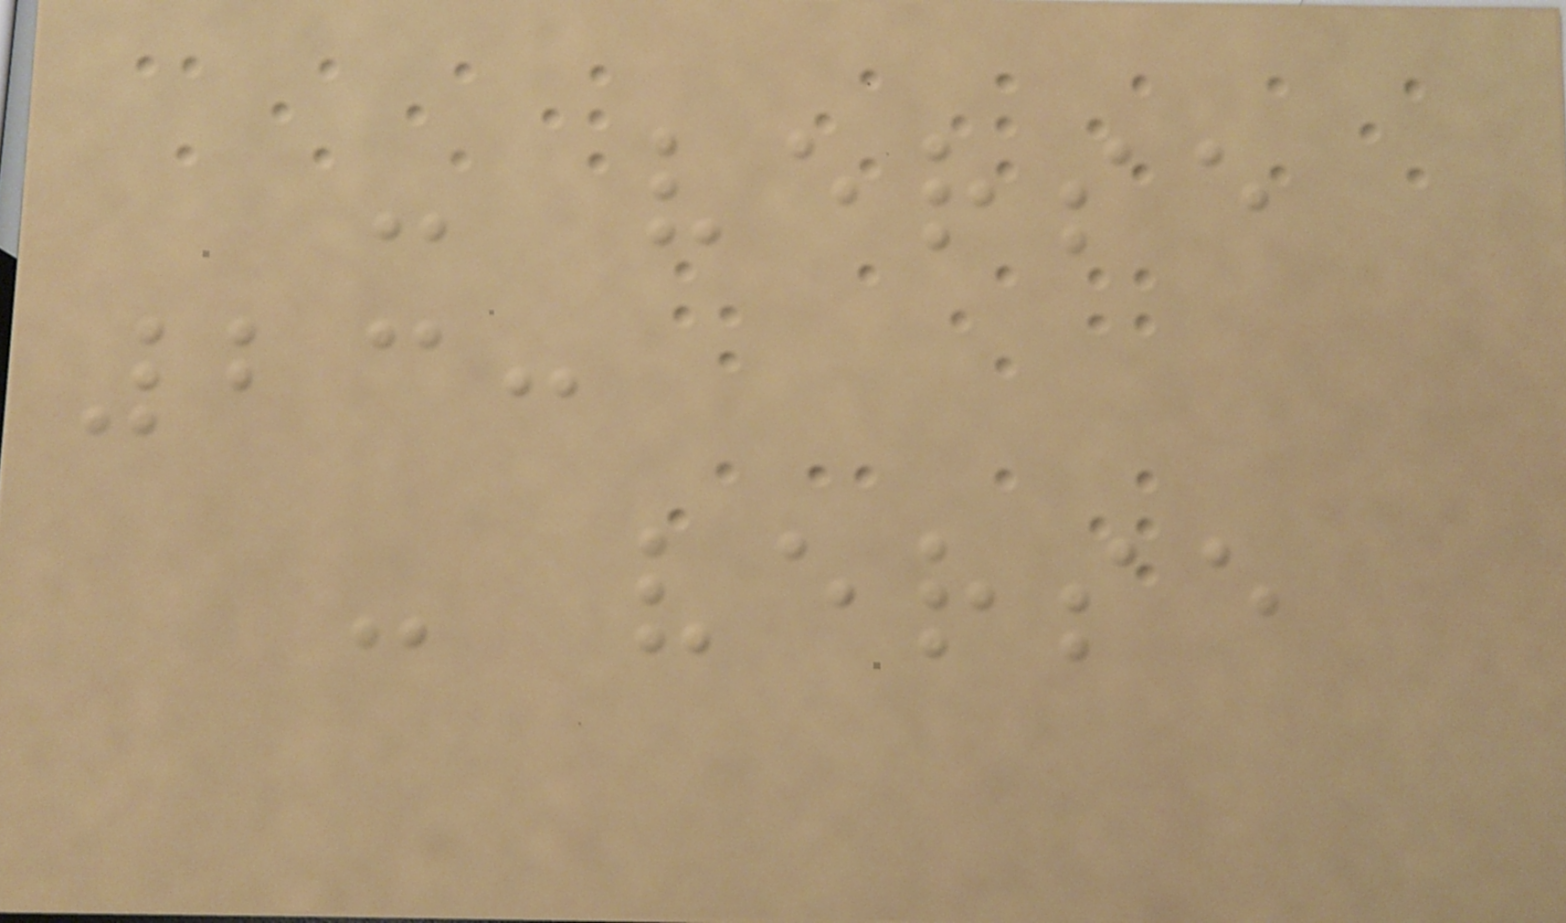- verse
23:
- verse
